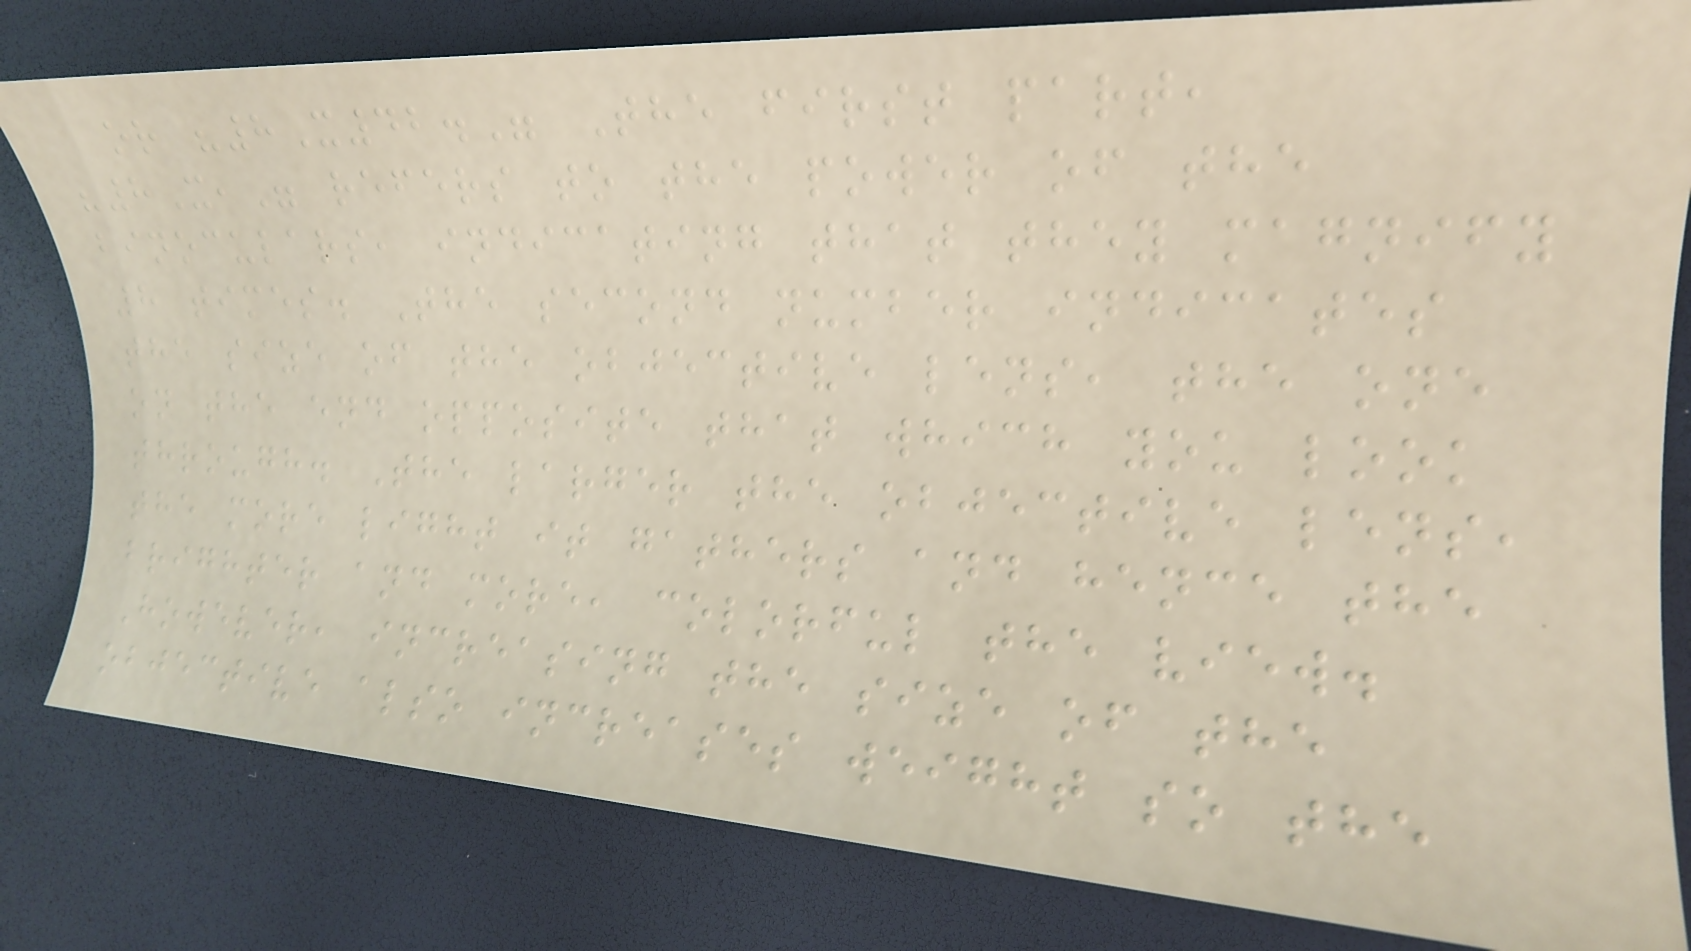or "8X42." The first part,
"8X," refers to the power of the
binoculars, indicating that they magnify
8 times. The second number indicates
the size of the objective lens, the one
on the end opposite that which you look
through. The larger the objective lens,
the more light it gathers and hence the
brighter and more, colorful the view.
However, increasing the size of the
objective also increases weight so the
